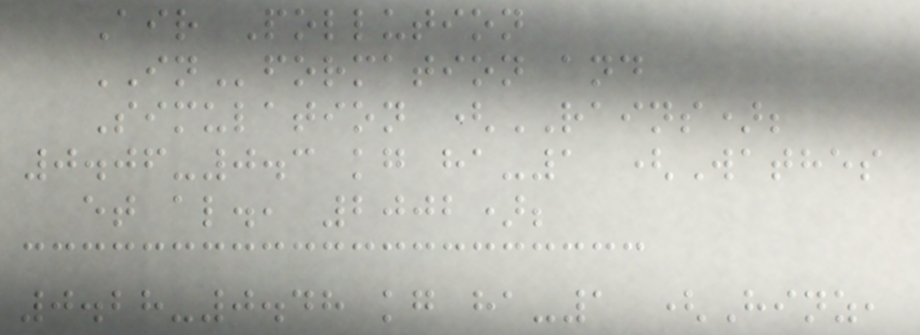Air Pollution
INformation and
Simulation (RAINS);
0.06-0.3 kg ha-1 (Wathes
et al., 2002);
0.28-0.48 kg ha-1 (Hinz,
